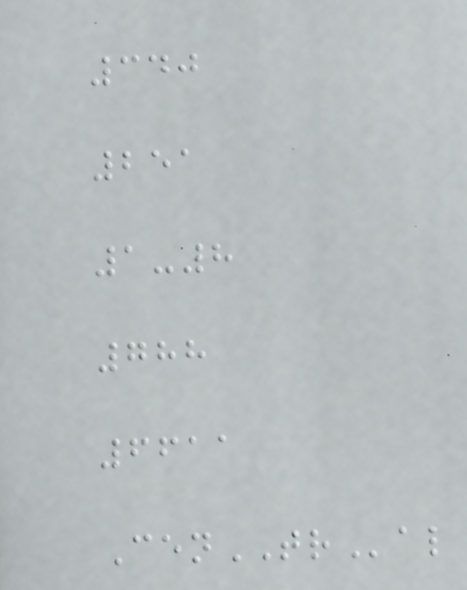340
251
1-8
788
6611
CenTRal
